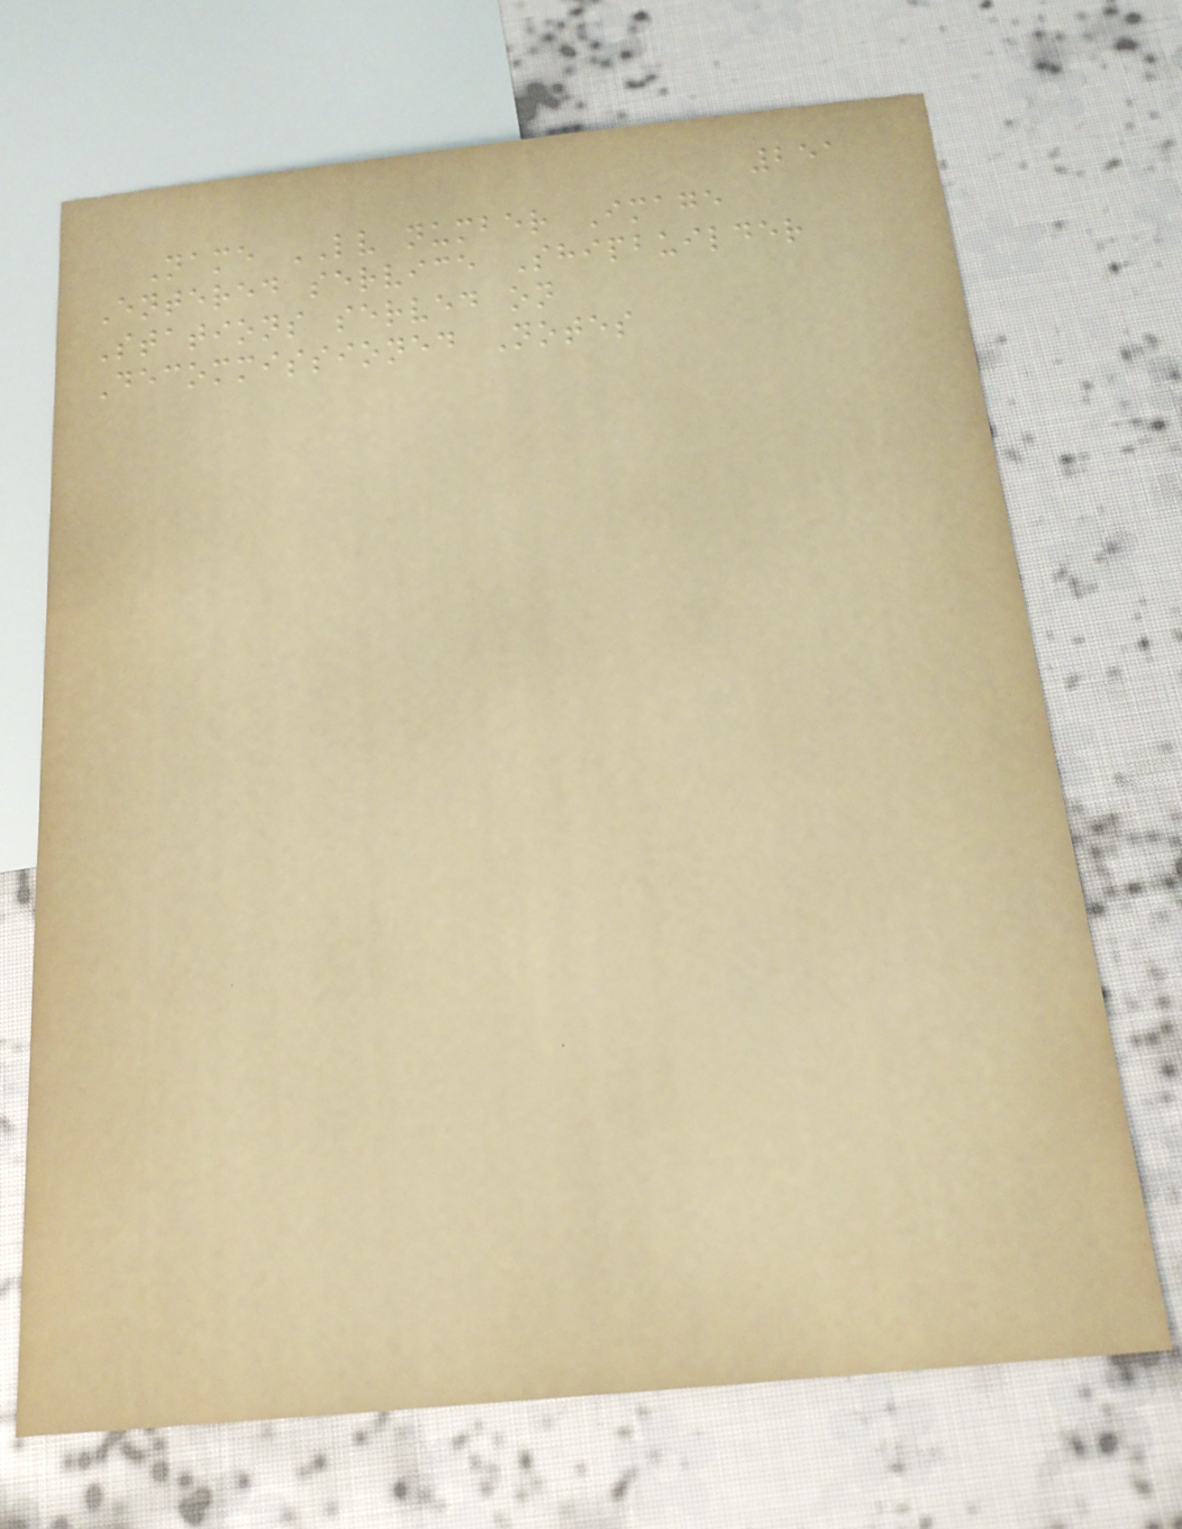251
Name LV number Image
Entered service Shipbuilder
Stations served on
Decommissioned Notes
